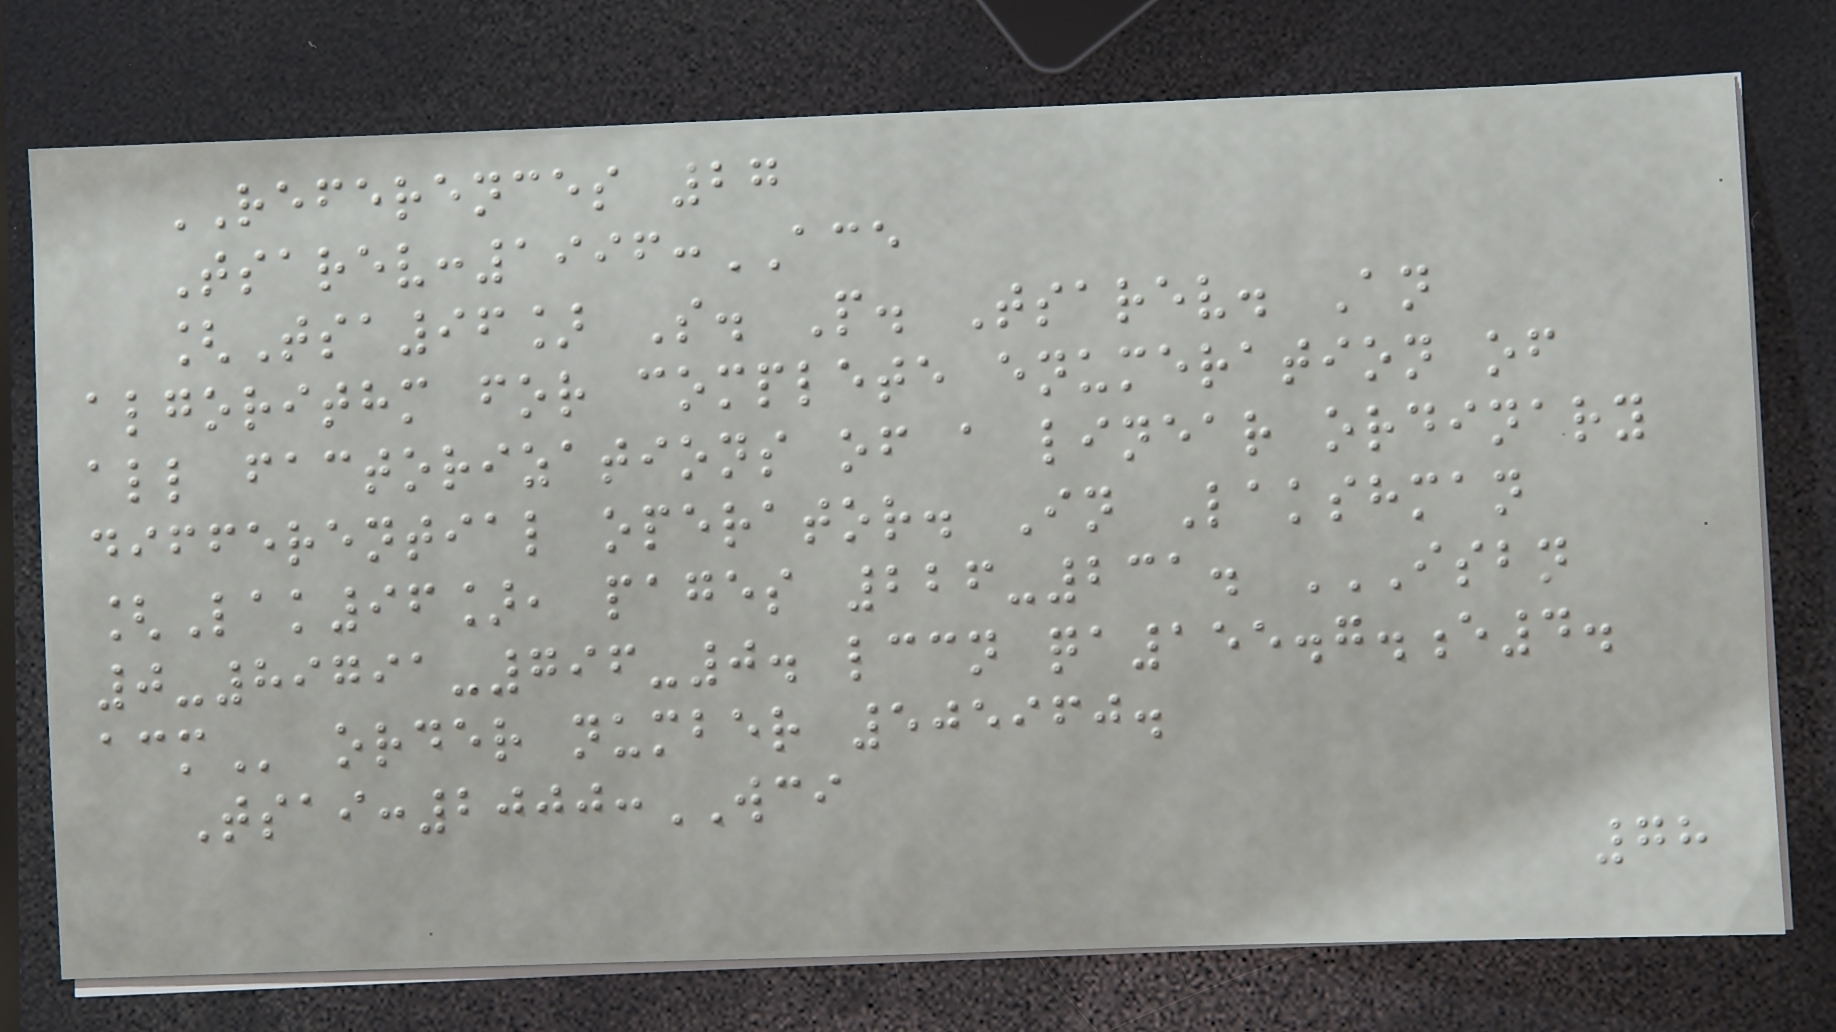REFERENCES 27
Tsarev:1996:ACE
[Tsa96] S. P. Tsarev. An
algorithm for complete enumeration of
all factorizations of a linear ordinary
differential operator. In Lakshman
[Lak96], pages 226-231. ISBN
0-89791-796-0. LCCN QA155.7.E4.
ACM order number 505960.
Tsai:2000:WCI
78
